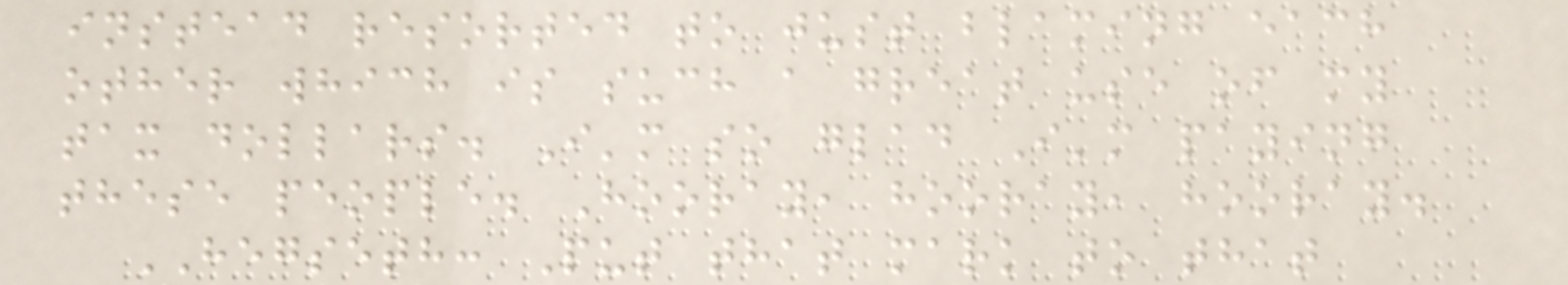instead resorted to just blaming each
other which is such a great use of my
tax dollars. I'm so glad I'm paying
these people. Hooray, hooray, hooray.
HEGSETH: Put that mark to that
